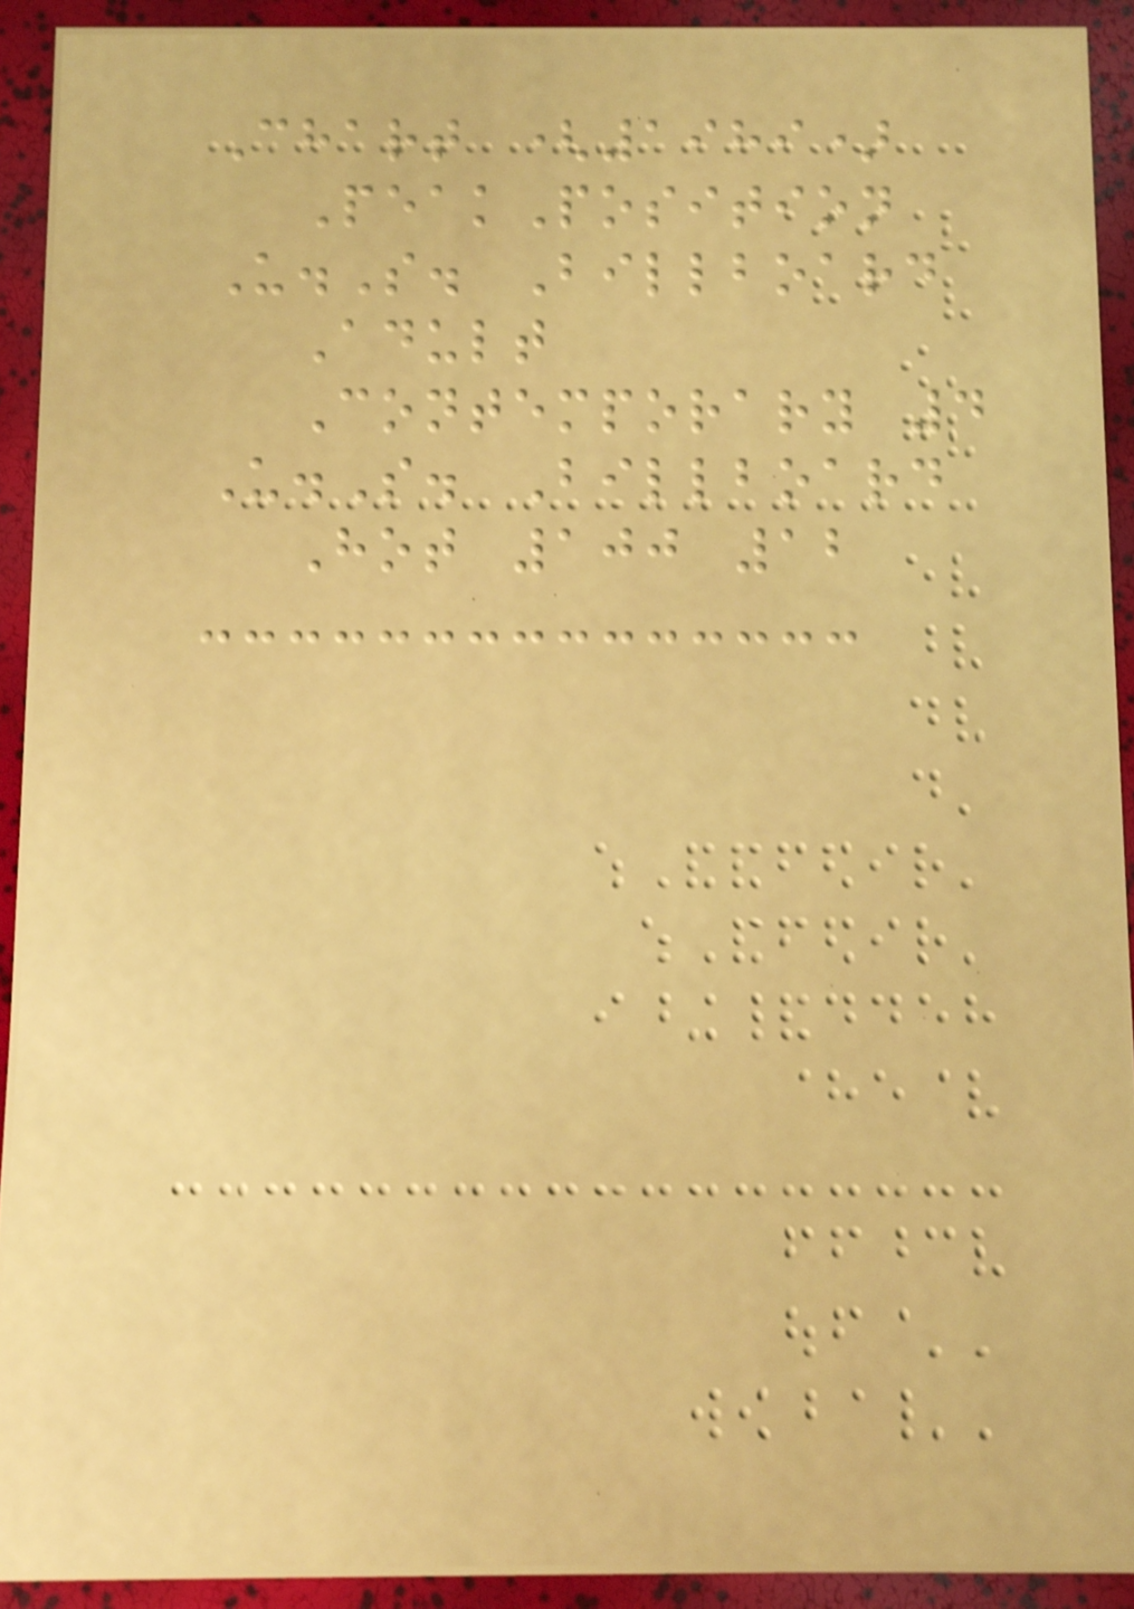Chart (1989)
PeakPosition
U.S. Billboard
Adult
Contemporary 4
U.S. Billboard
Hot 100 12
